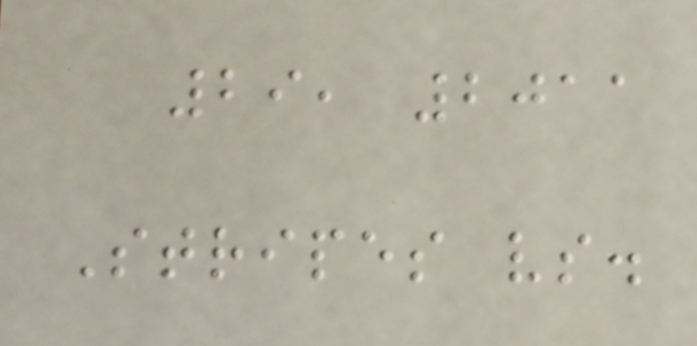29, 2011
Stripes vs.
